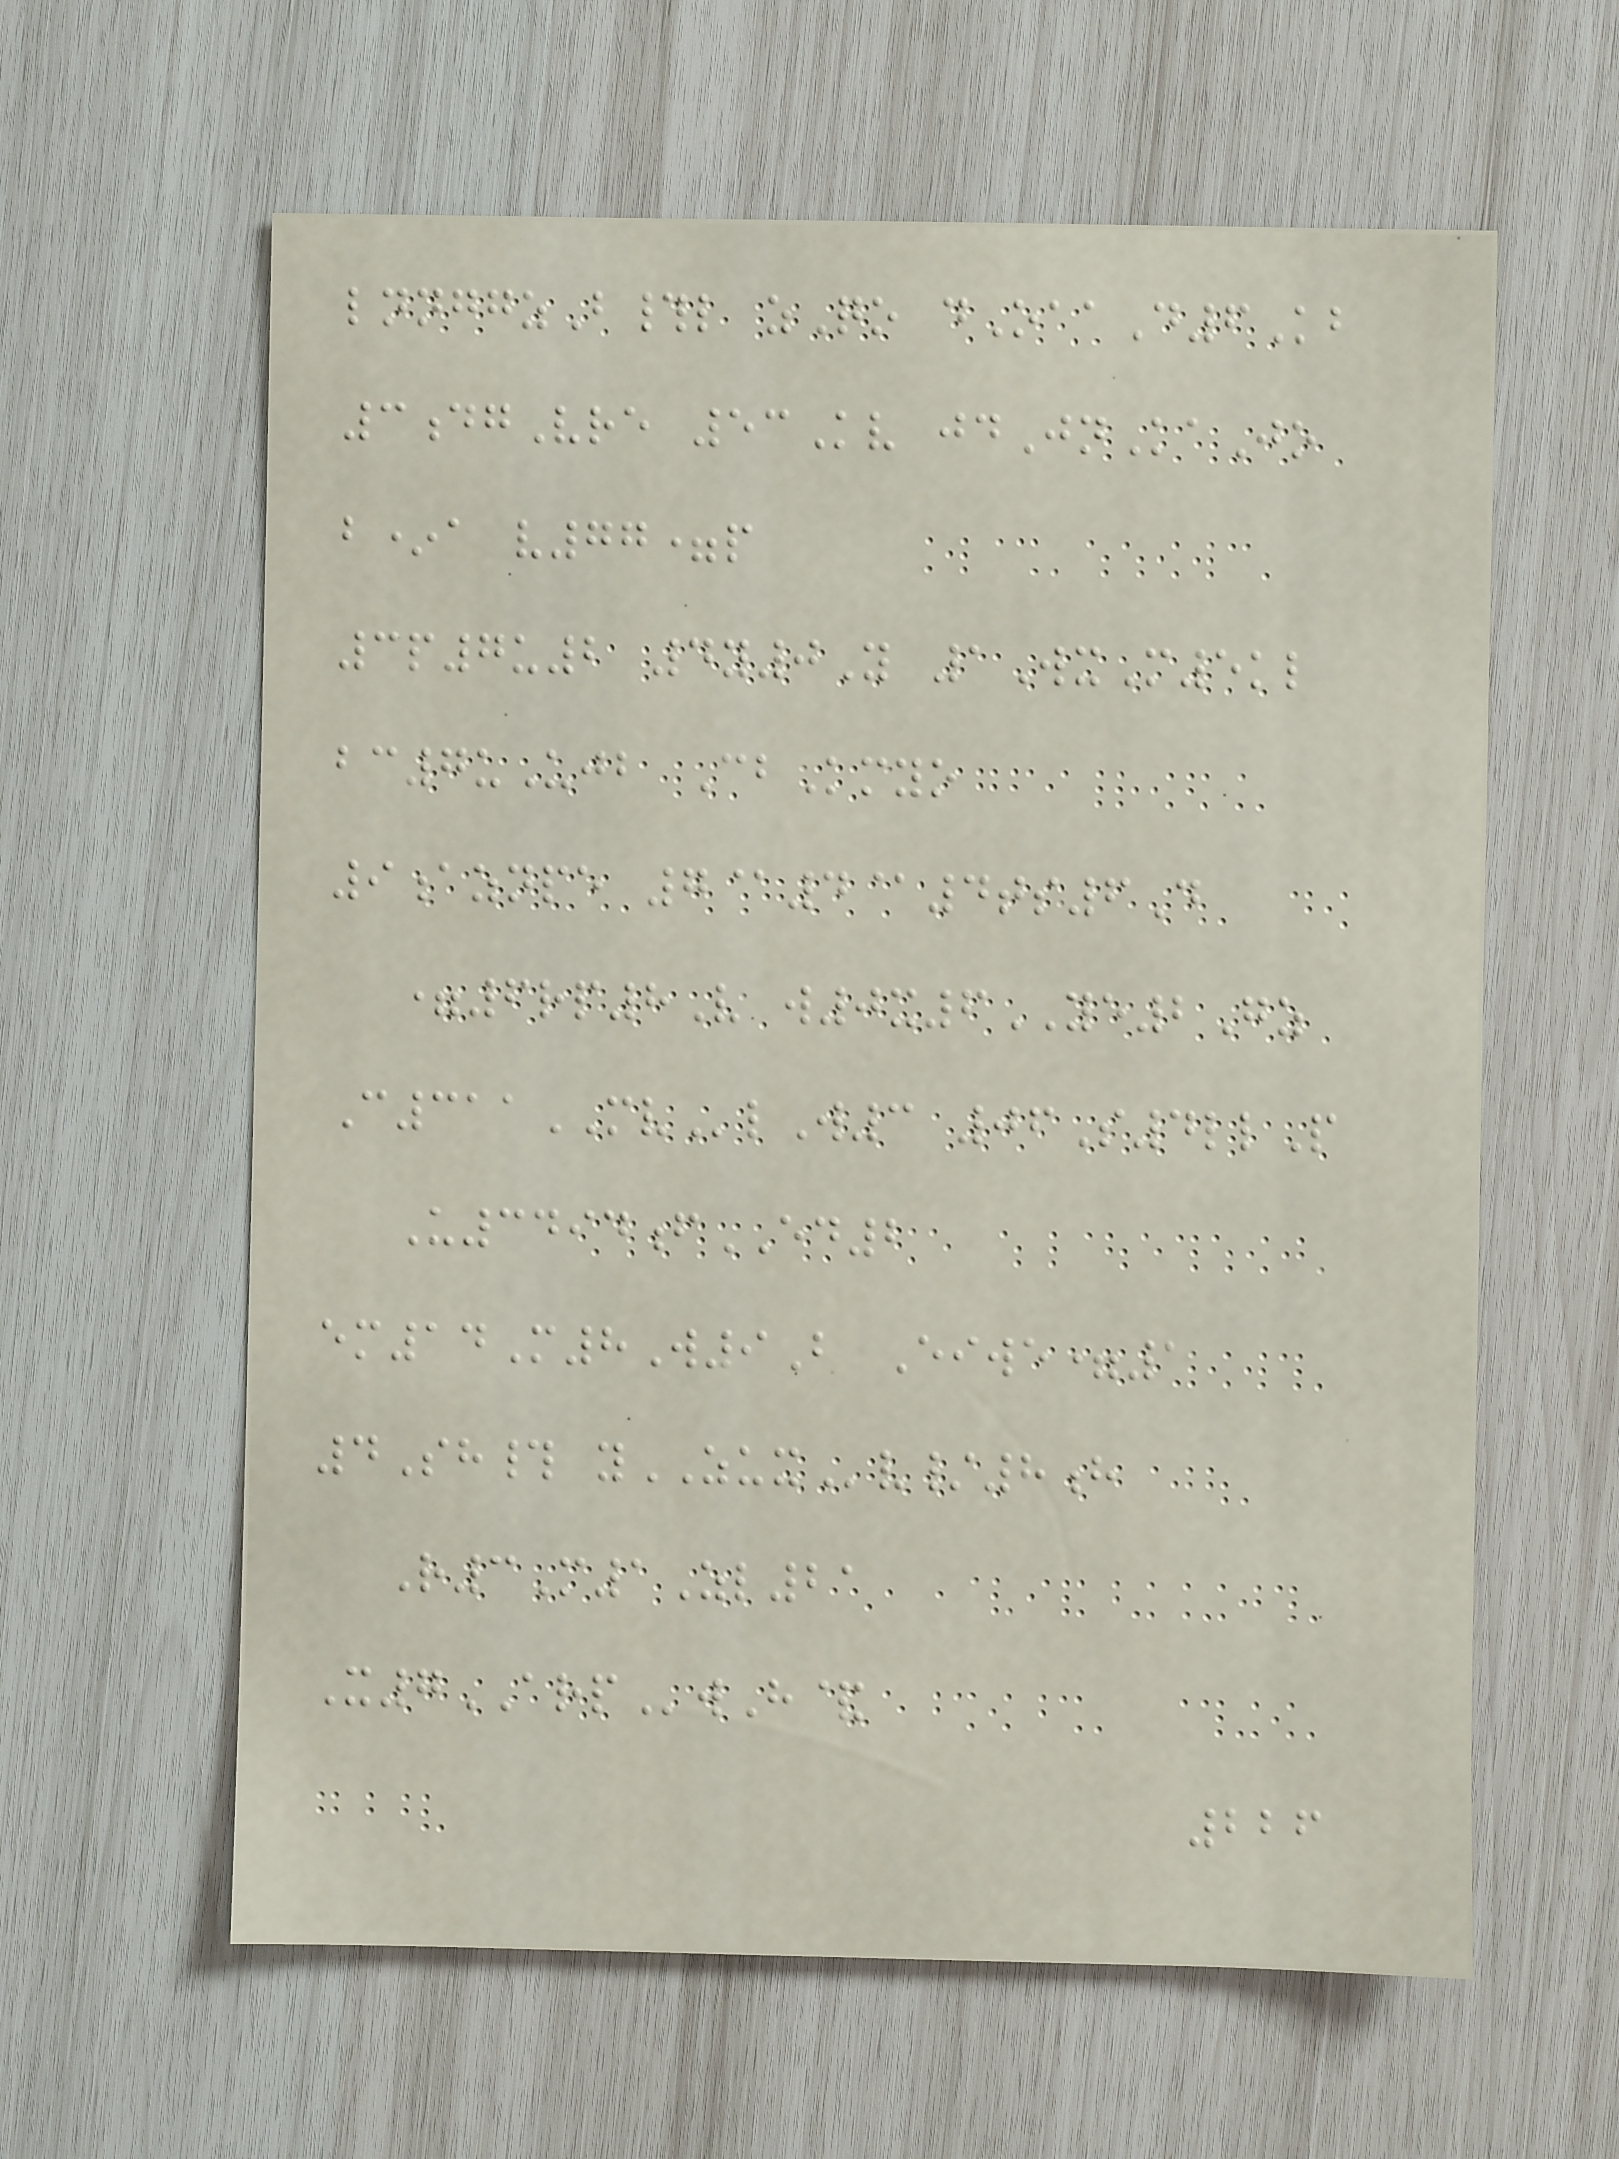lnnggzB#l zQo dOaaD6Kb
3dgVre 53Kv jdJnKaJo
b*a v77=p
3p7u2 4y0Y 1WxM5kl
bc7uUjb CbKmyo
9aznpe 7@4@4ts6D
=6rp8V w0x6YE2Gz
C311MVlW3 06S4llP
U3494fED2
em14M8W9B Eiwe=1
4Sh# yZUXv/8h
R3M1Zl21
X7ARPwH&
226
